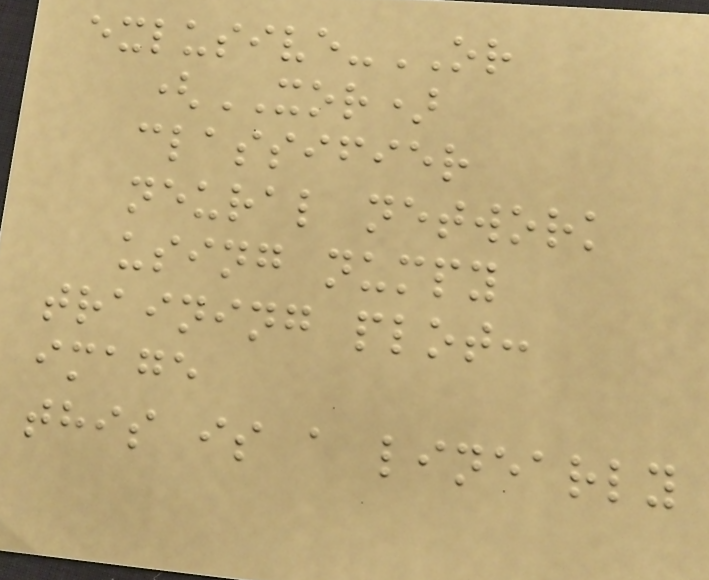exlusive-OR
(XOR)
classifier
neural network
using numpy
training plot:
image
this is a linearly
